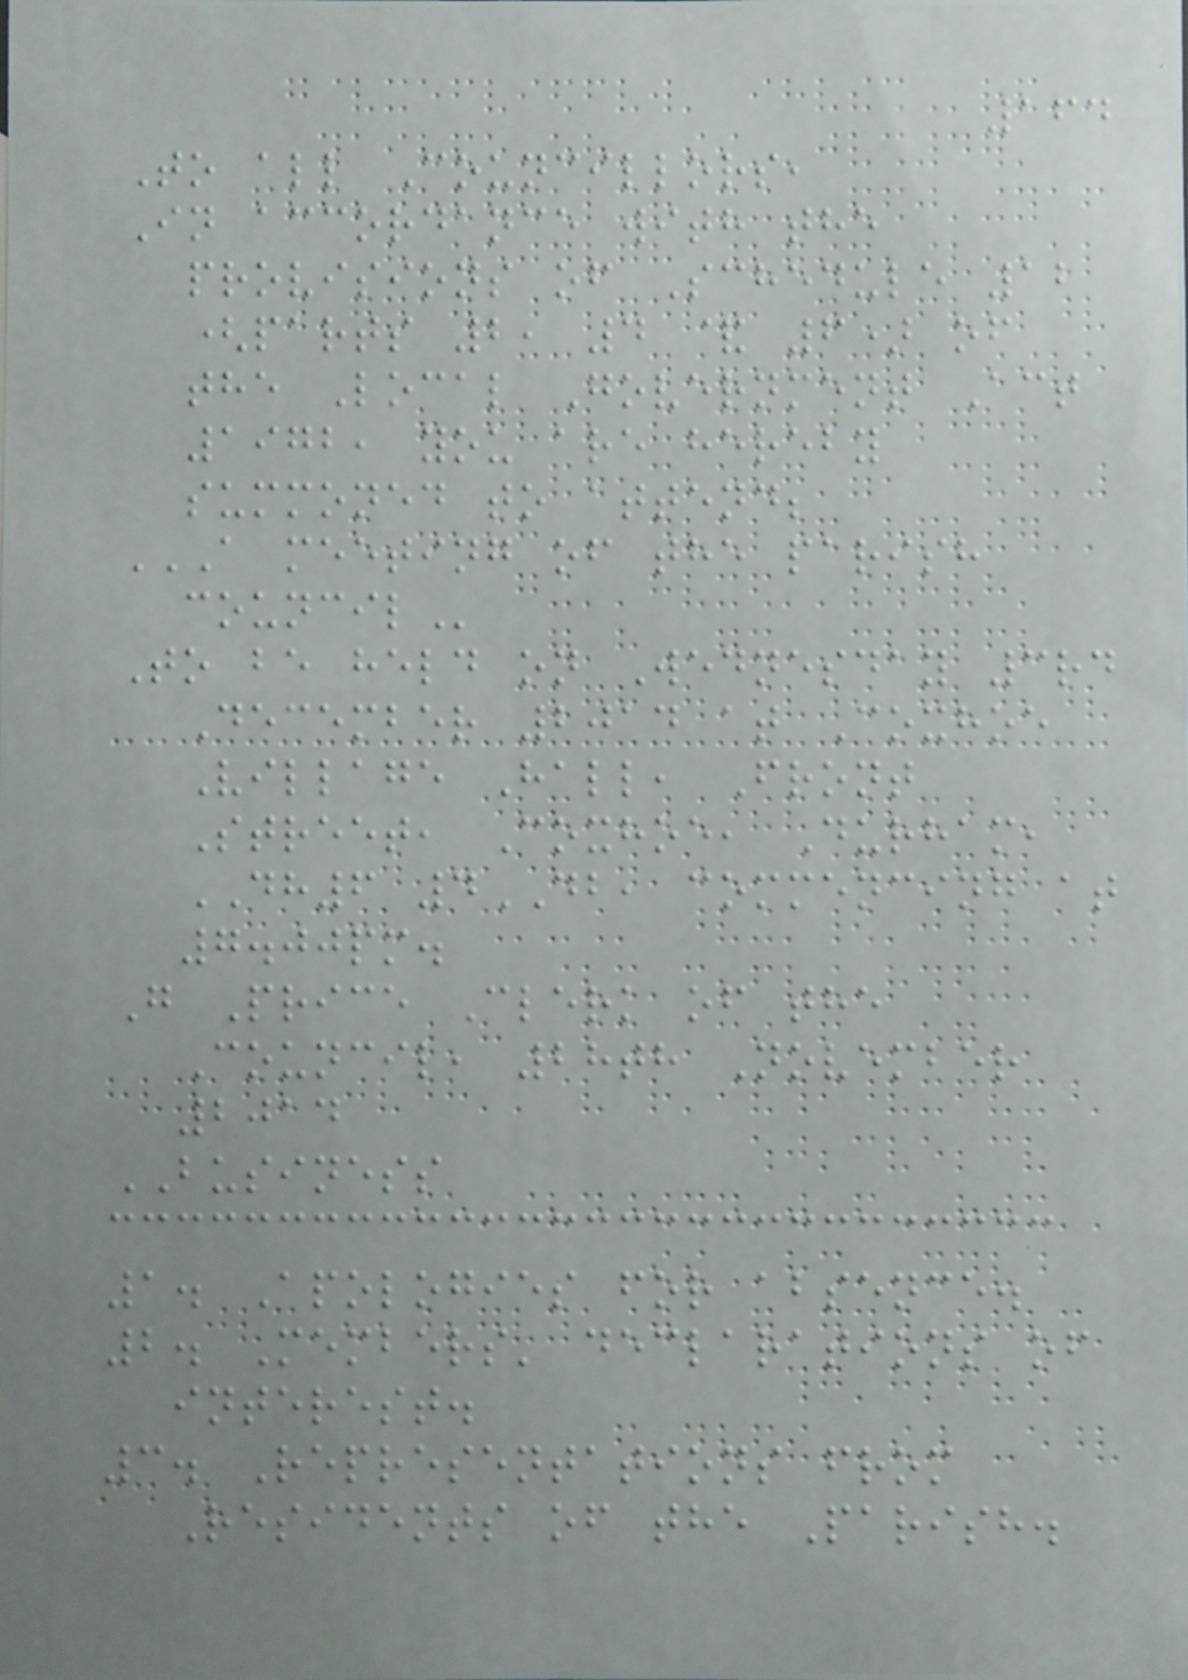164
To all Councillors,
In accordance with the
provisions of Schedule 12
(parts 2, 4 & 6) of
the Local Government Act
1972, you are hereby
summoned to attend;
A MEETING OF THE PARISH
COUNCIL
To be held on Wednesday 3rd
December 2014 at Coxhoe
Village Hall, Front
Street, Coxhoe, Durham,
DH6 4DB, commencing at
7.00pm.
G Price Clerk of the
Council, 28th November
2014
BUSINESS
1. Apologies for absence.
2. Members' declarations of
interest.
3. Representations from
Residents of the Parish.
